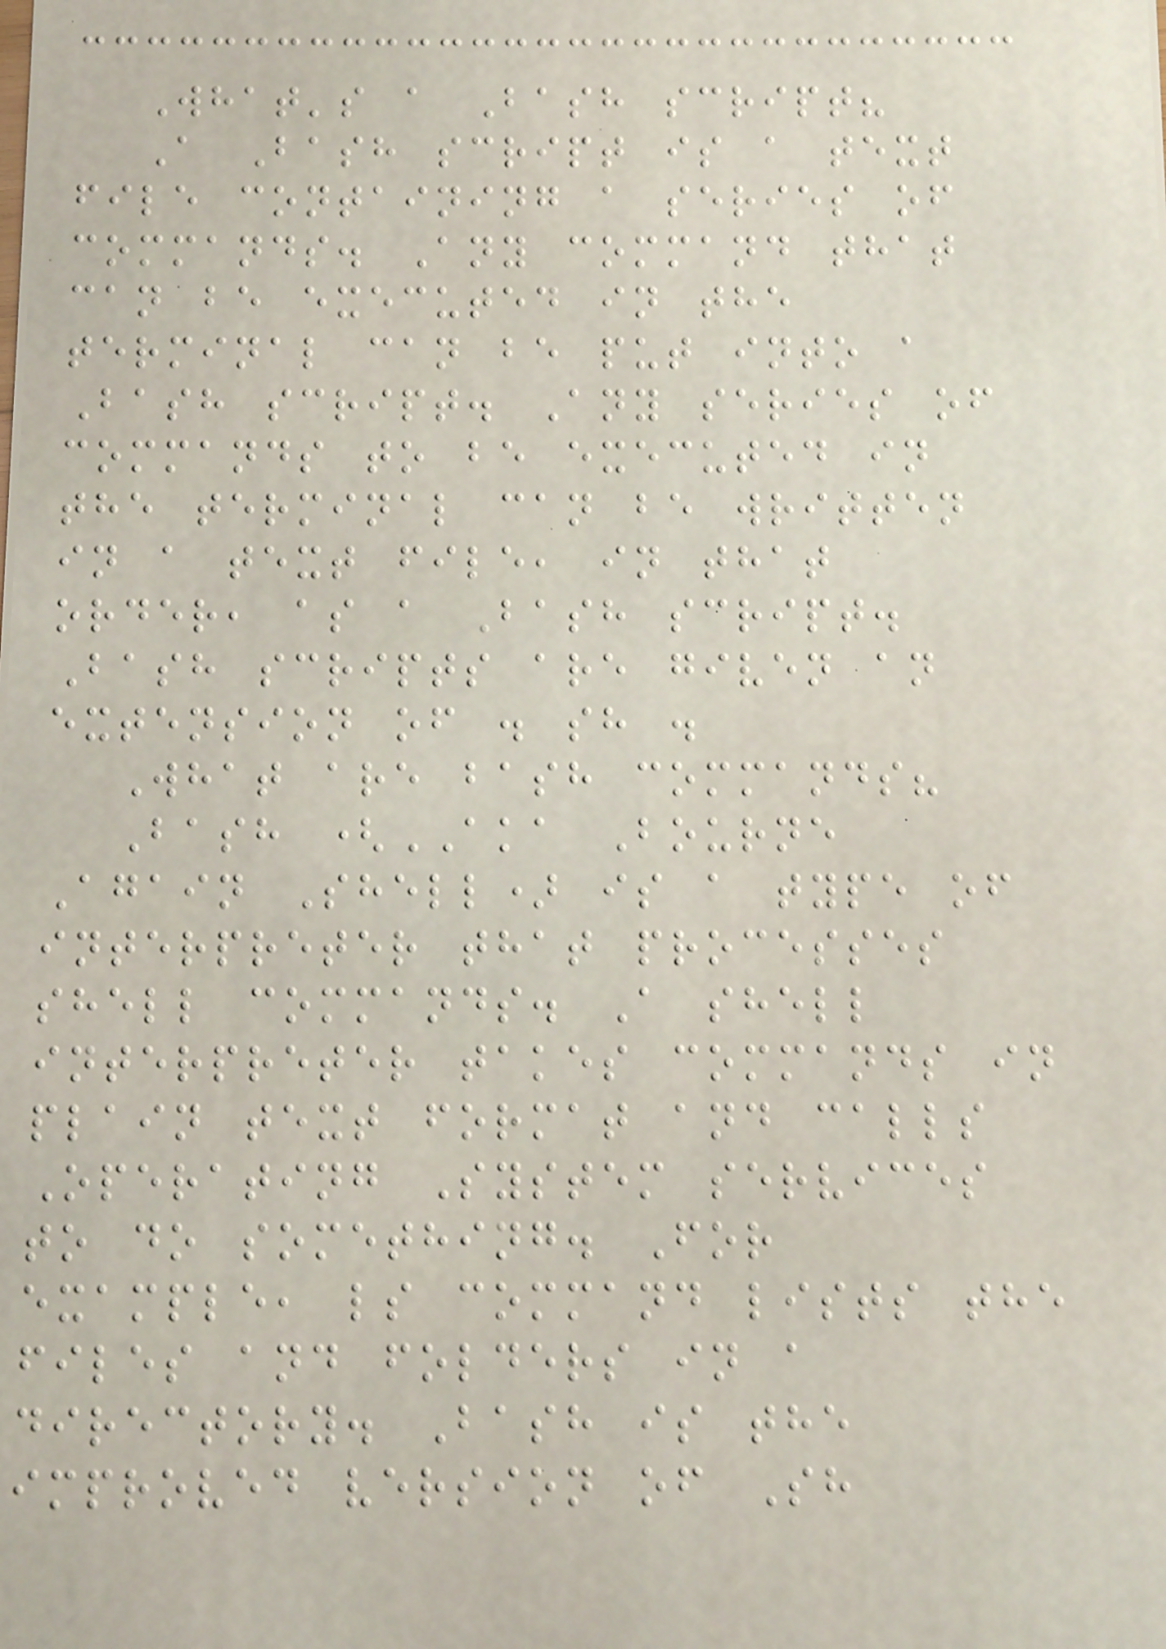What's a Bash script?
A Bash script is a text
file containing a series of
commands. Any command that
can be executed in the
terminal can be put into a
Bash script. Any series of
commands to be executed in
the terminal can be written
in a text file, in that
order, as a Bash script.
Bash scripts are given an
extension of . sh .
What are bash commands?
Bash (AKA Bourne
Again Shell) is a type of
interpreter that processes
shell commands. A shell
interpreter takes commands in
plain text format and calls
Operating System services
to do something. For
example, ls command lists the
files and folders in a
directory. Bash is the
improved version of Sh
